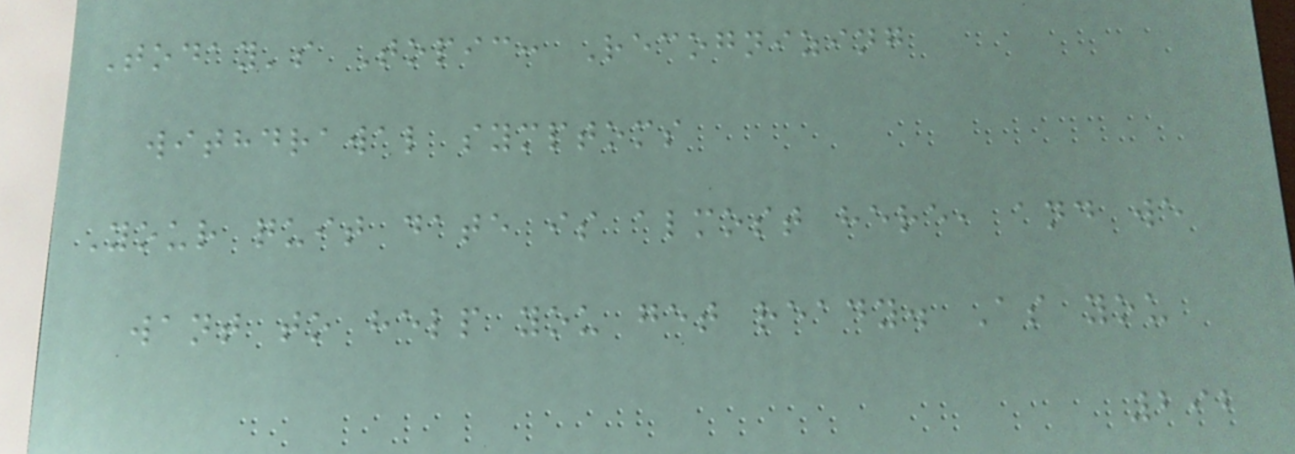Today's Topic: Recognizing
withdrawal symptoms
Your quit date is almost here, and we
want to help you get ready. As you
292
